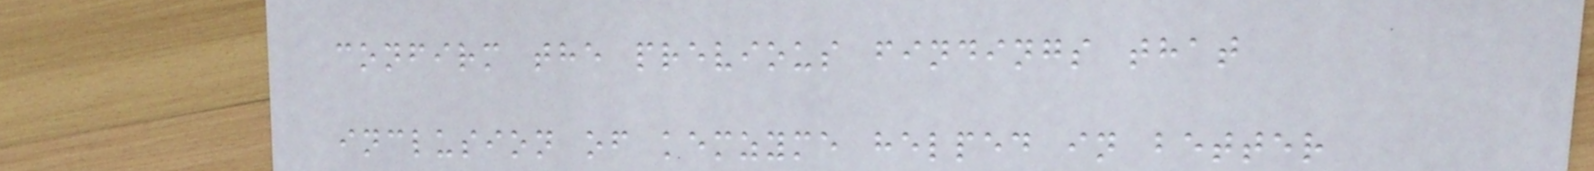confirm the previous findings that
inclusion of kemzyme helped in better
